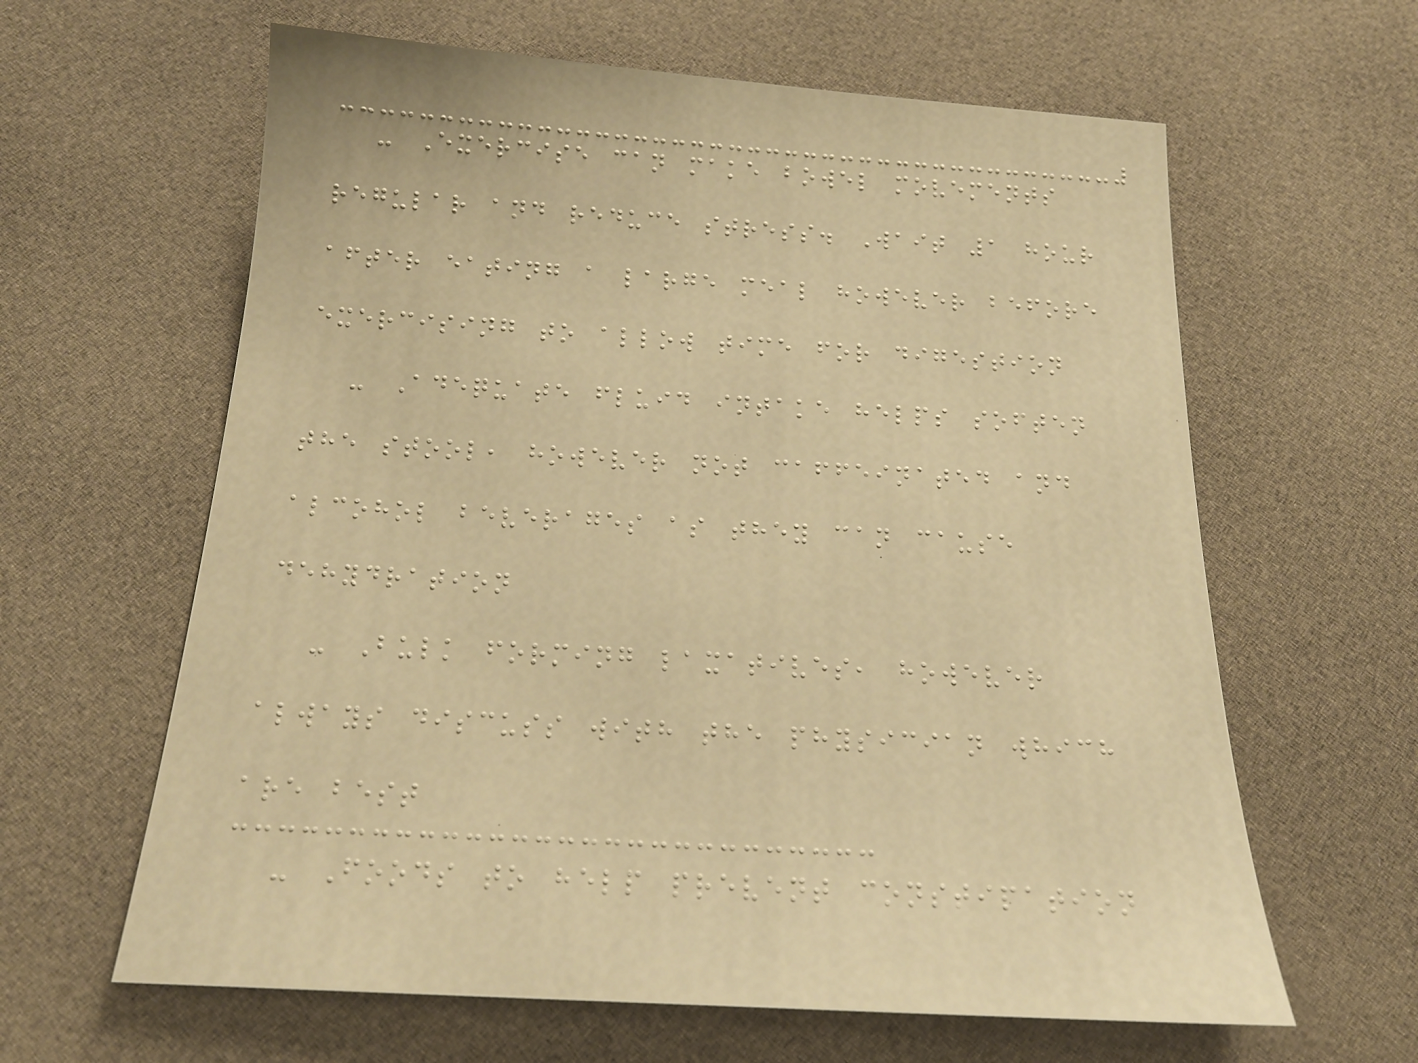- Exercise can make bowel movements
regular and reduce stress. Wait 1 hour
after eating a large meal however before
exercising to allow time for digestion
- Adequate fluid intake helps soften
the stool, however not caffeinated and
alcohol beverages as they can cause
dehydration
- Bulk forming laxatives, however
always discuss with the physician which
are best
- Foods to help prevent constipation
